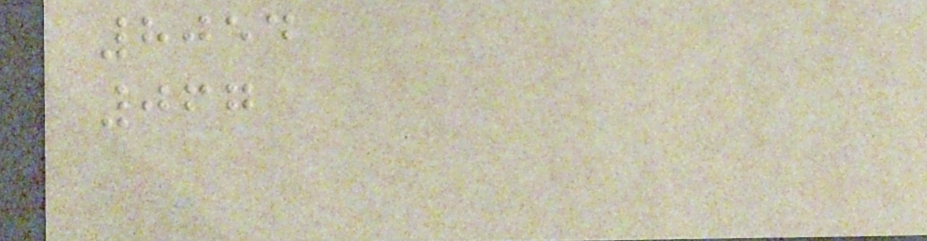8054
067
